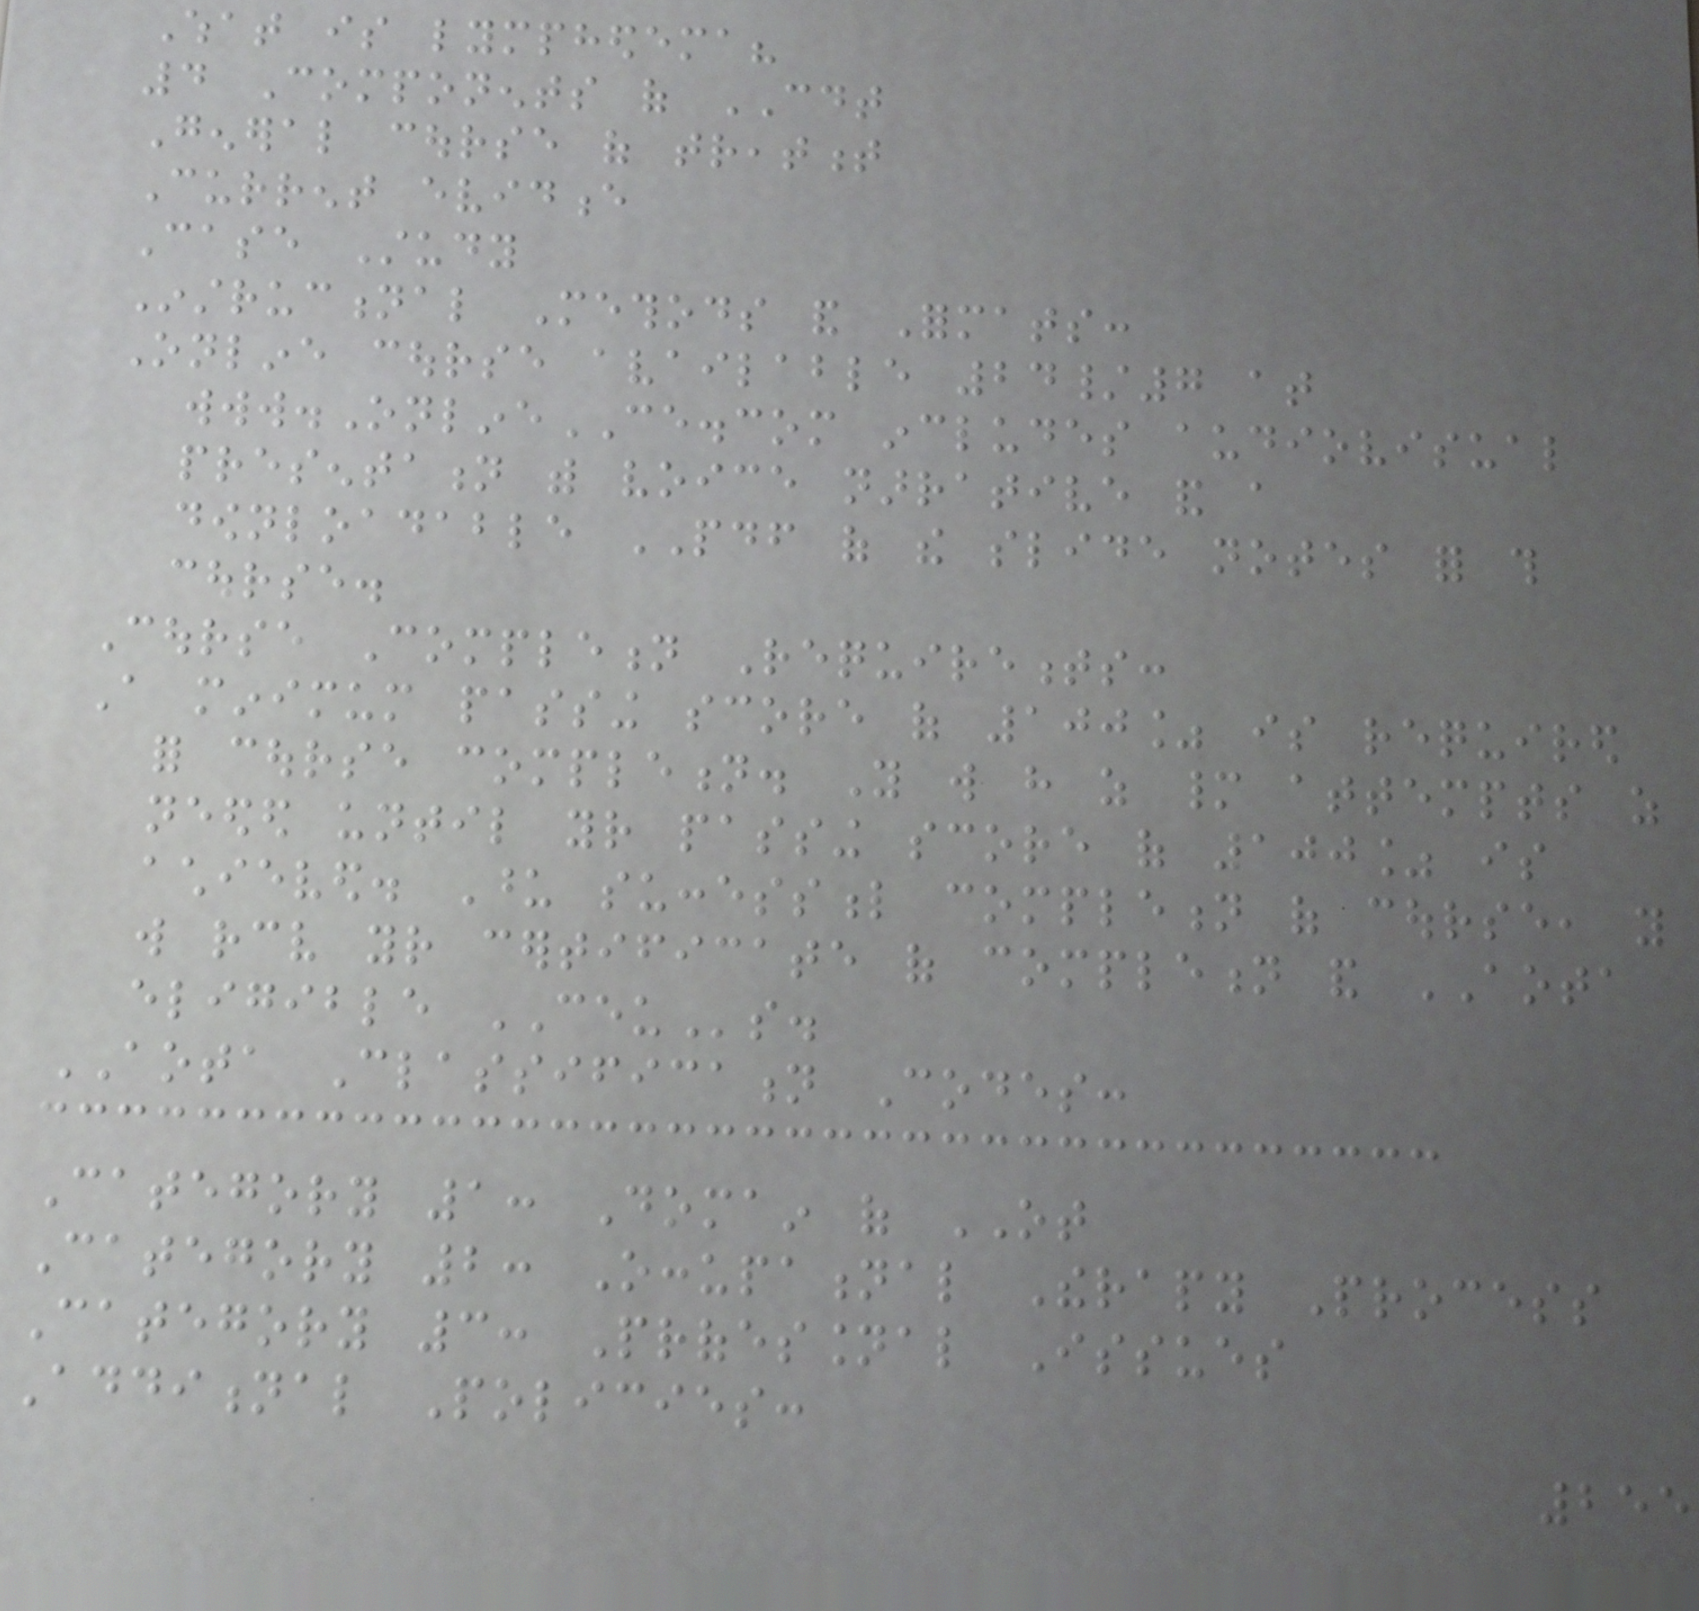What is lymphedema?
4 Components of CDT
General course of treatment
Current evidence
Case Study
Instructional Methods and Formats:
Online course available 24/7 at
www.OnlineCE.com includes audiovisual
presentation with voice narrative and a
downloadable PDF of the slide notes for this
course.
Course Completion Requirements:
A minimum passing score of 100% is required
for course completion. You will have as many attempts as
needed until your passing score of 100% is
achieved. Upon successful completion of course, you
will receive your certificate of completion and AOTA
eligible CEUs.
AOTA Classification Codes:
Category 1: Domain of OT
Category 2: Occupational Therapy Process
Category 3: Professional Issues
Additional Policies:
255
